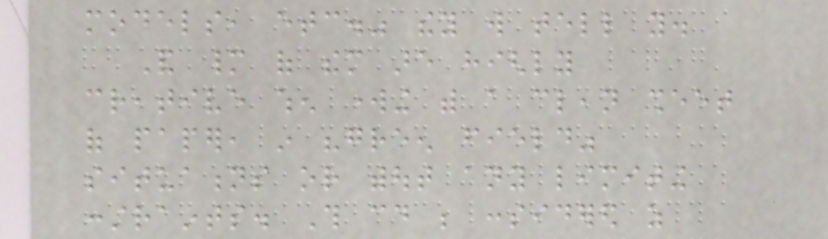models, etc." they will tell you.
And many of them are highly
creative when working with a clean sheet
of paper, in "green field"
situations or without any limiting
constraints. This could be considered as
